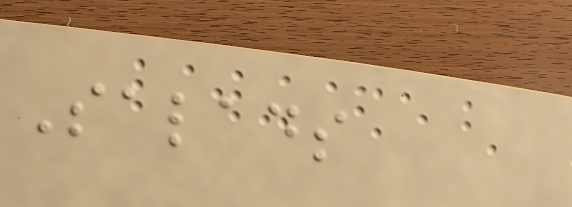Salads
